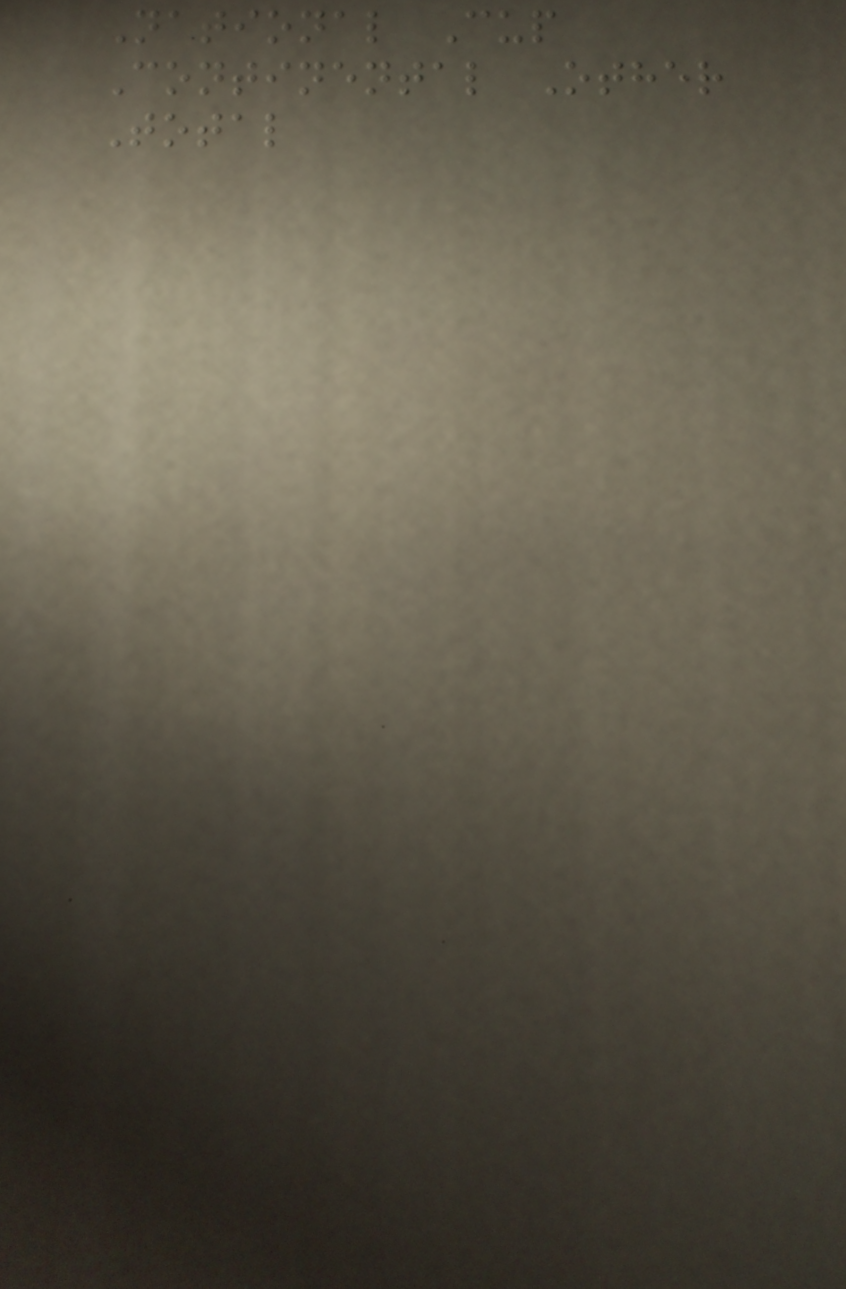National Cup
Continental Other
Total
